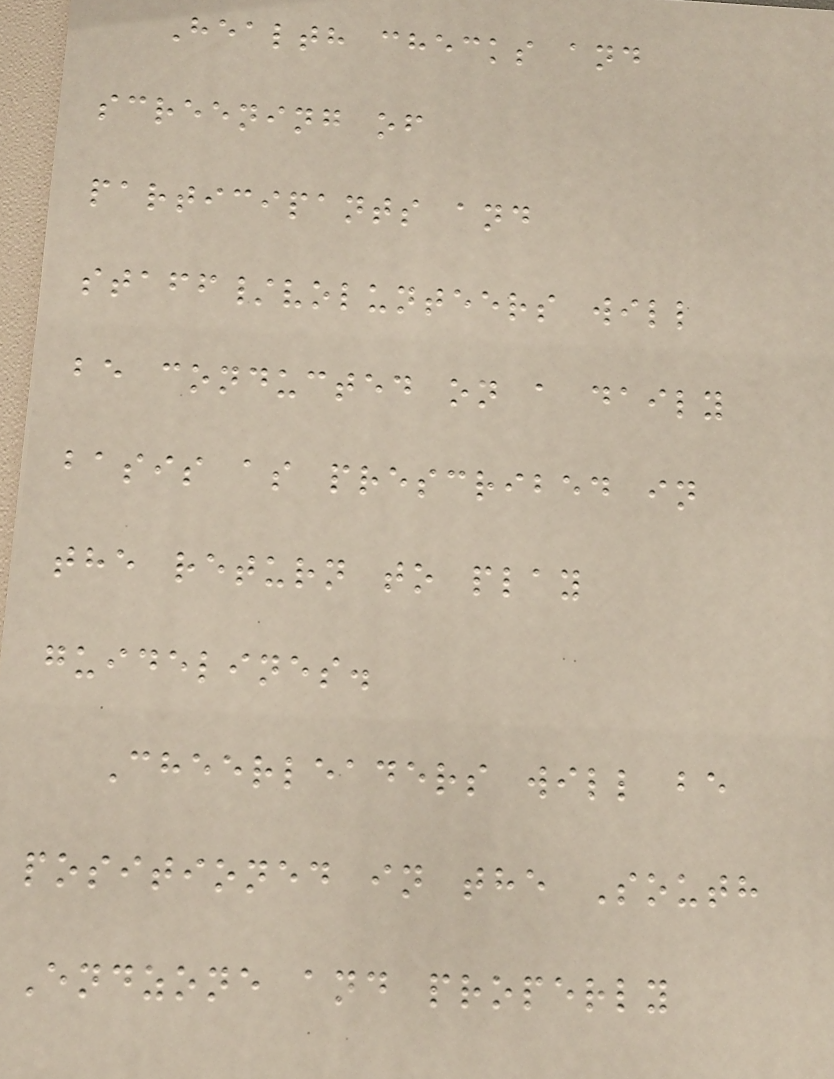Health checks and
screening of
participants and
staff/volunteers will
be conducted on a daily
basis as prescribed in
the return to play
guidelines.
Cheerleaders will be
positioned in the South
Endzone and properly
